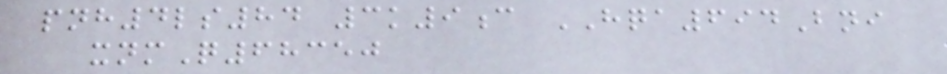pnh4ls84 3k9c HQA694Bni
xnmQ68350
